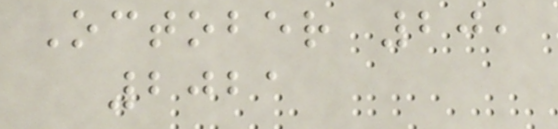October 20,
2021
